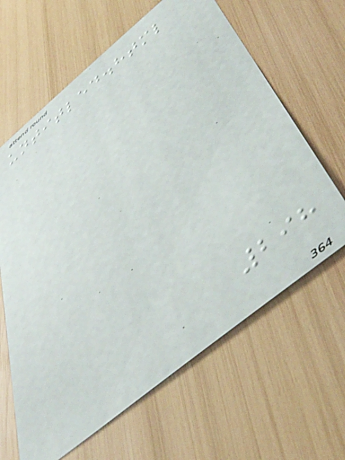untitled.html
298
